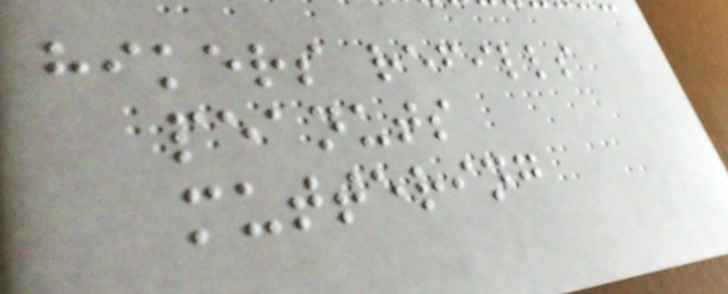hikers refills
peanuts
muttering
